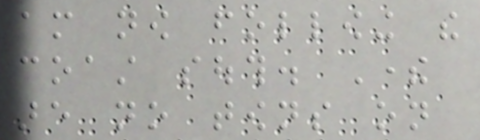am now following the
coast south. There
are no towns on
